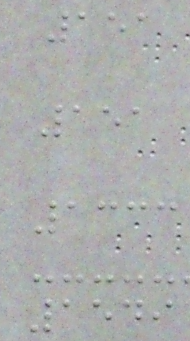151
151
1333
1549
